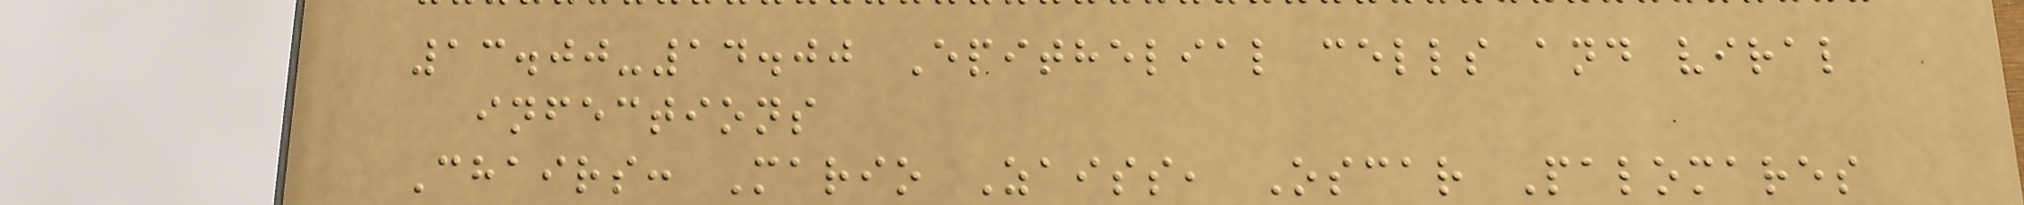13.00-14.00 Epithelial cells and viral
infections
Chairs: Mario Zaiss, Oscar Palomares
